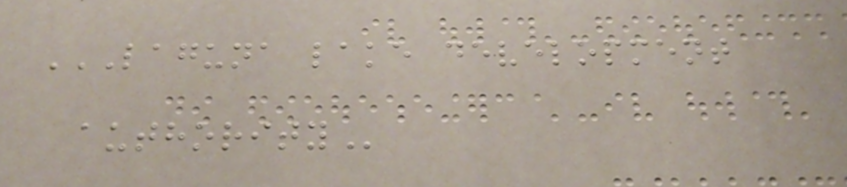LAGUNA LAKE DEVELOPMENT
AUTHORITY
